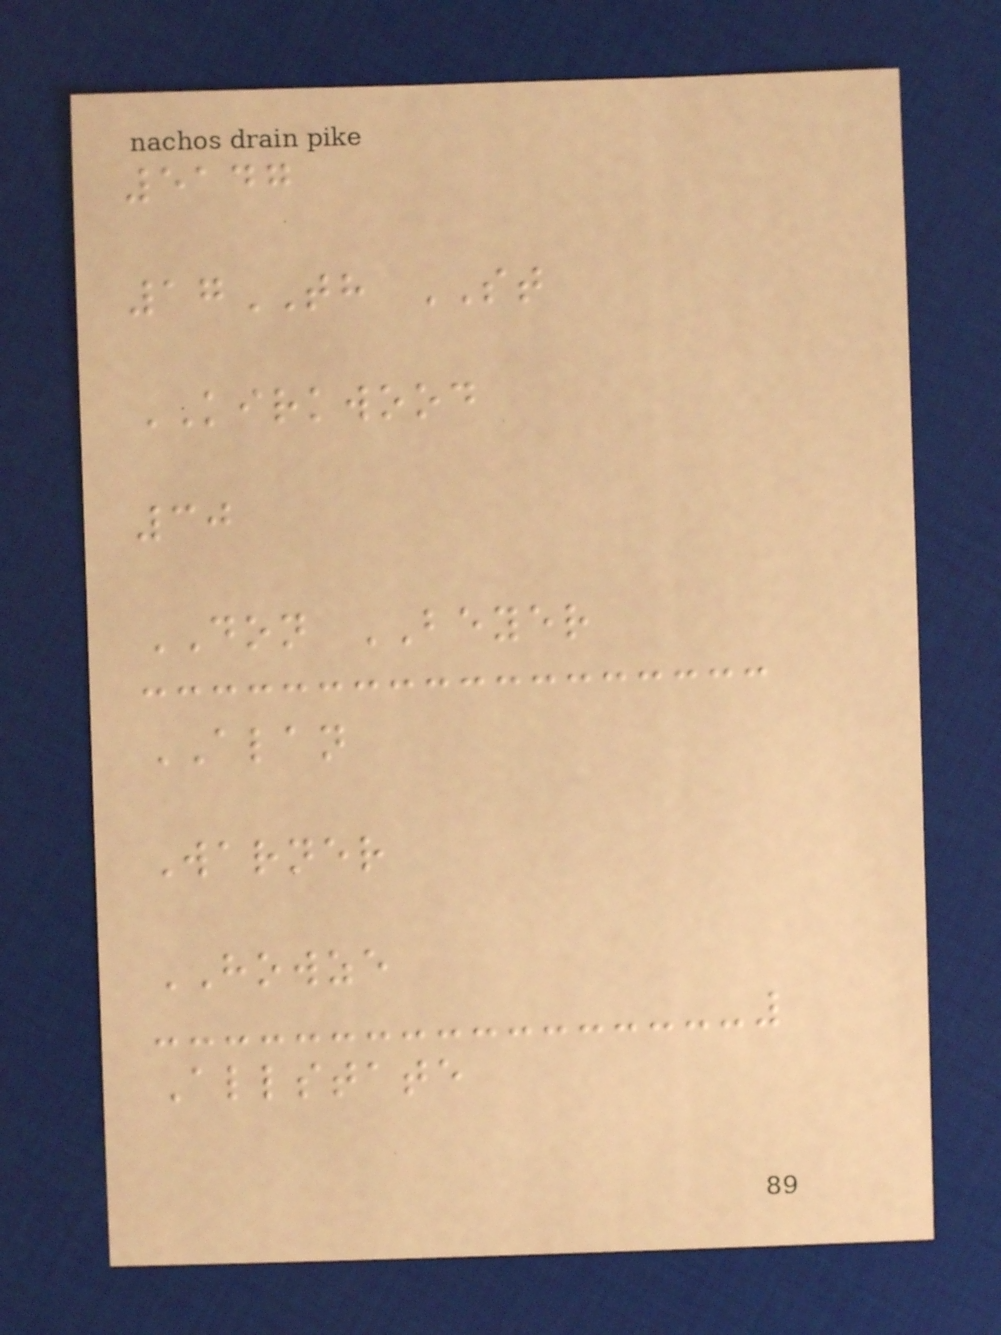5147
17TH ST
KIRKWOOD
30
DON BEYER
ALAN
Warner
HOWZE
Allstate
